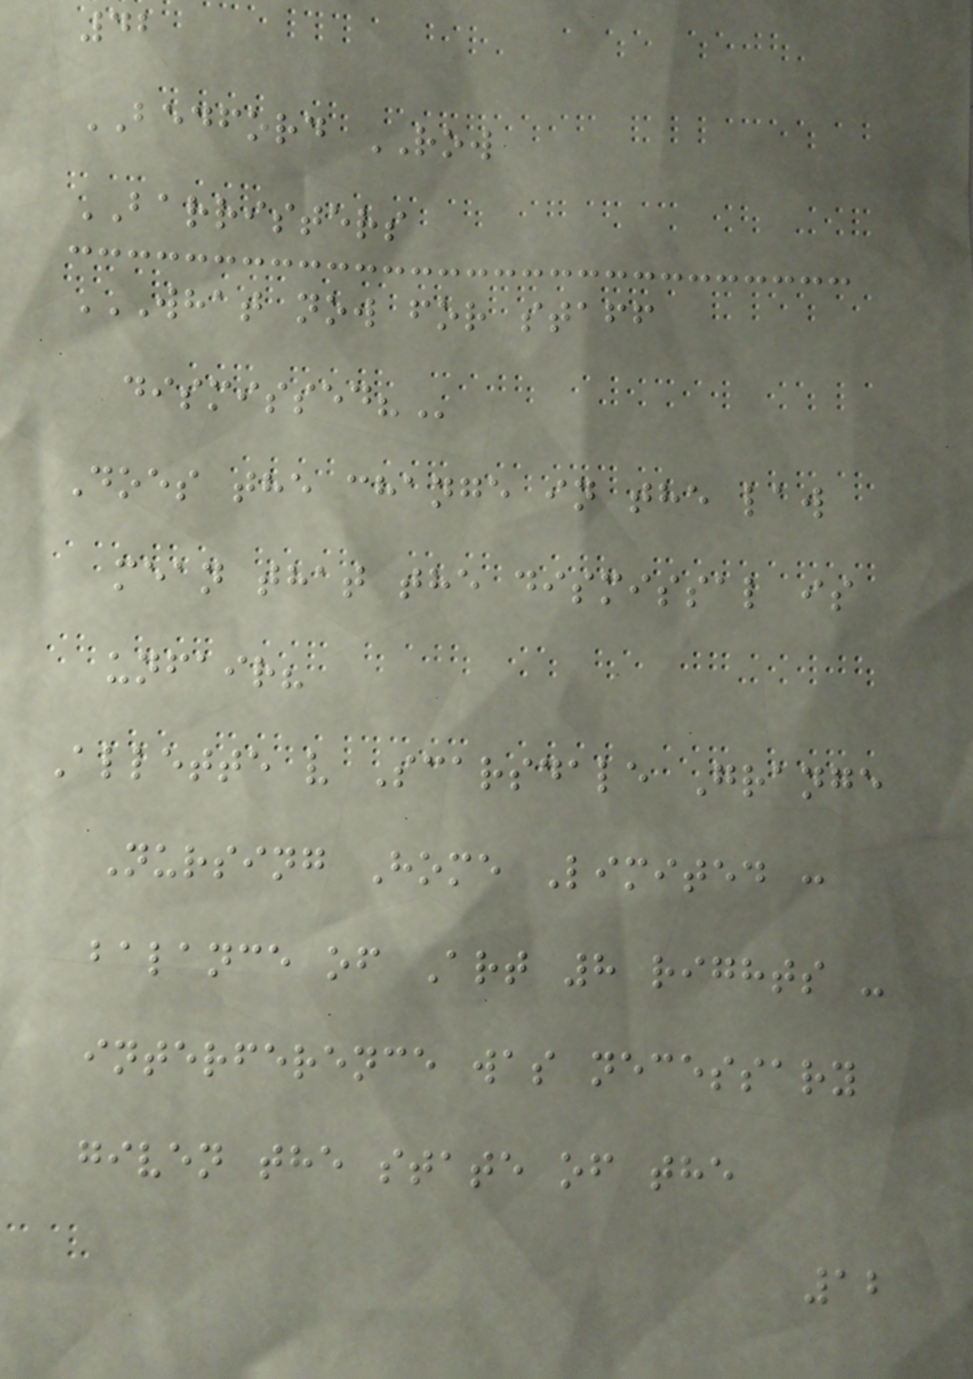42
BEDFORD ROW
BARRISTERS
WHAT NOW FOR STAFF
DISMISSED?
Does the change in the law
mean that the dismissal is
unfair?
Allette v Scarsdale Grange
Nursing Home Limited :
balance of Art 8 rights -
interference was necessary
given the state of the
12
